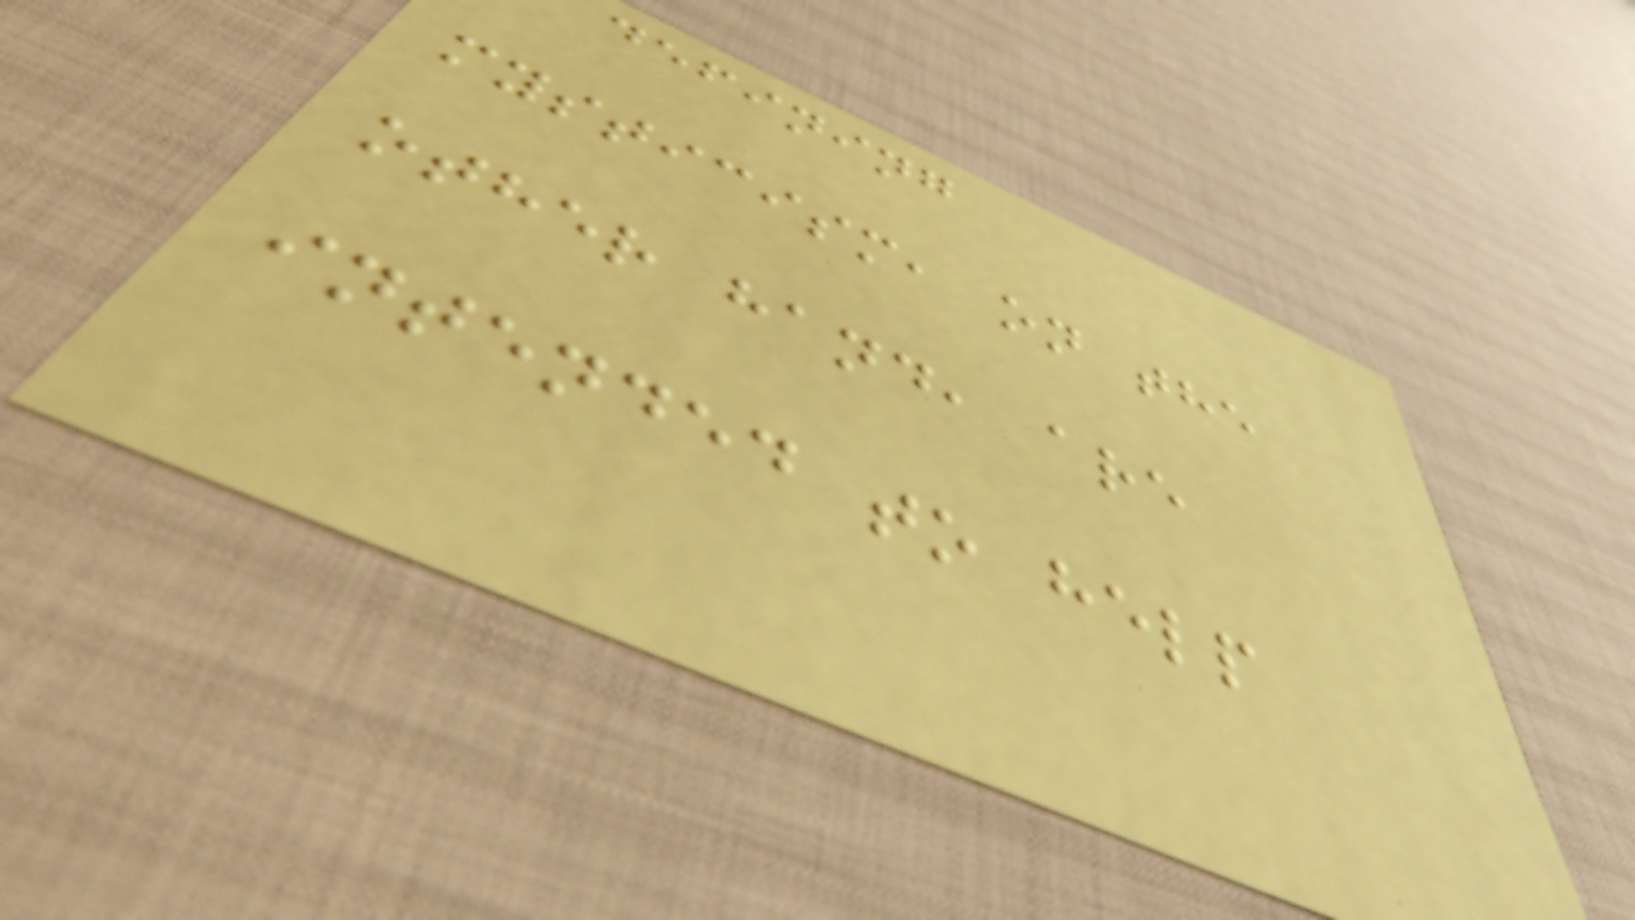defining
mysticism, on the
other hand, are
intended to help
